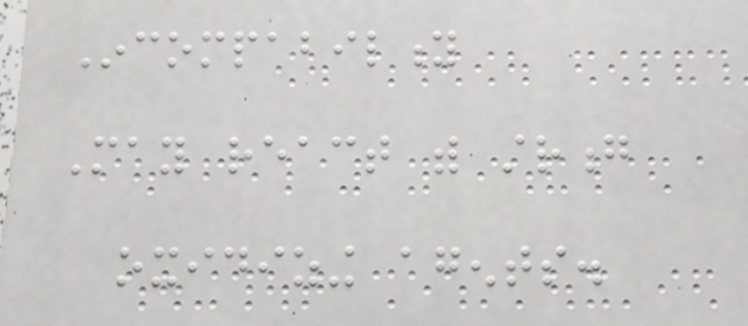Incompability
May react with strong
oxidizing agents.
